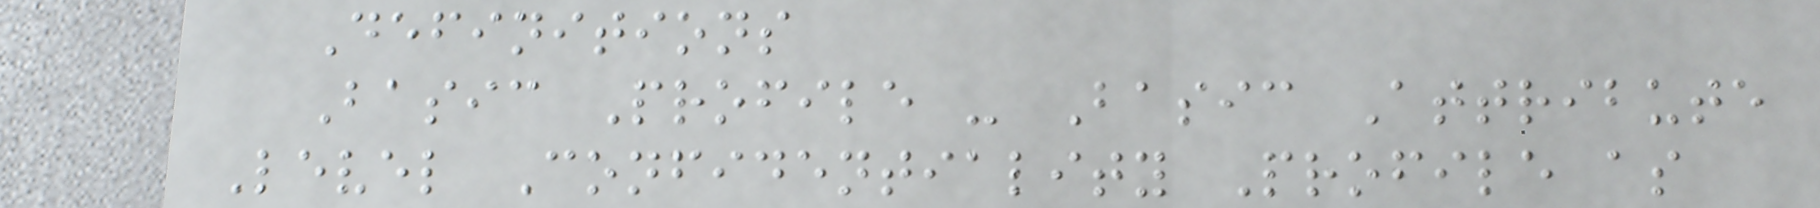Definitions
Basic Profile - Basic Attribute
Level Confidentiality Profile as
